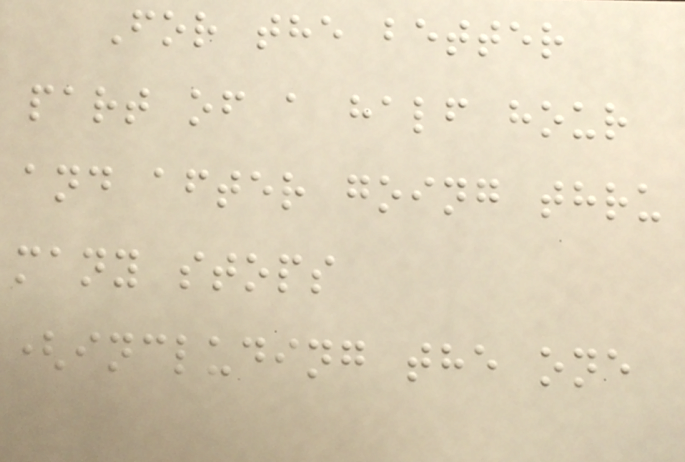For the better
part of a half hour
and after going thru
many stops
(including the one
